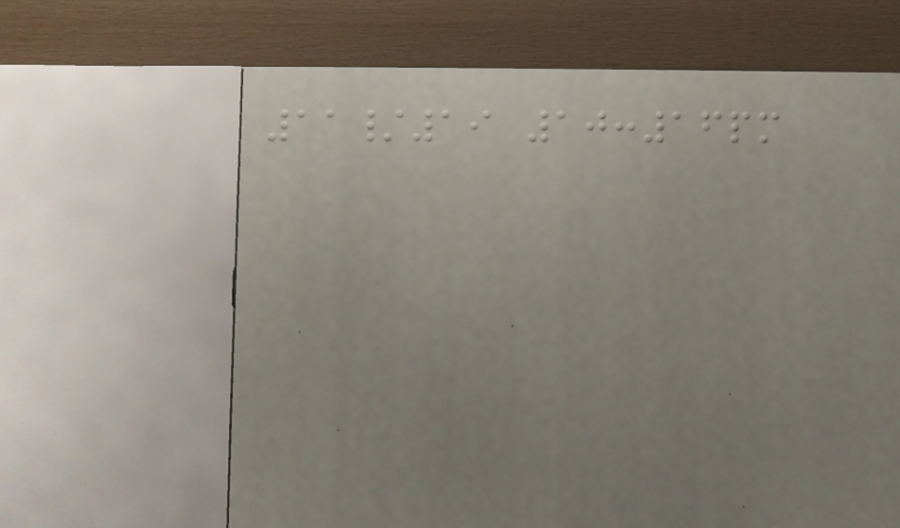11/19 10:16pm
